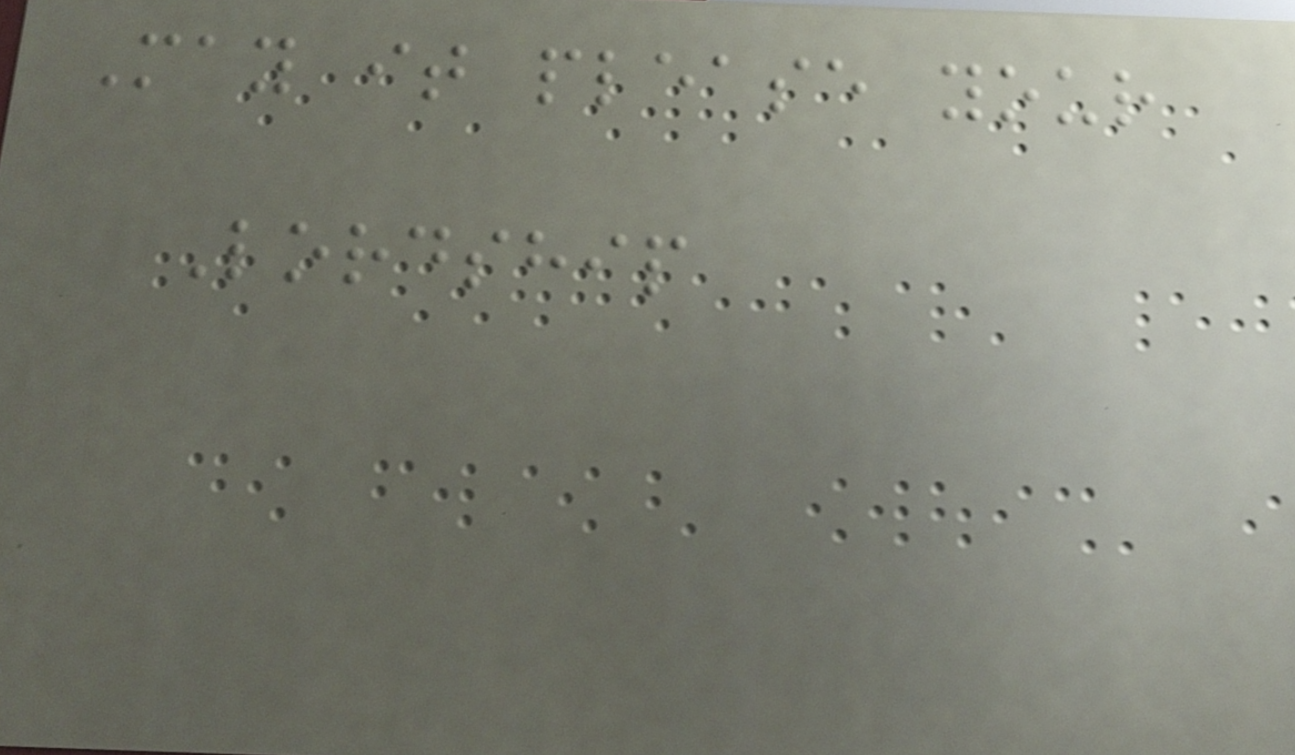May it please your
Lordship
